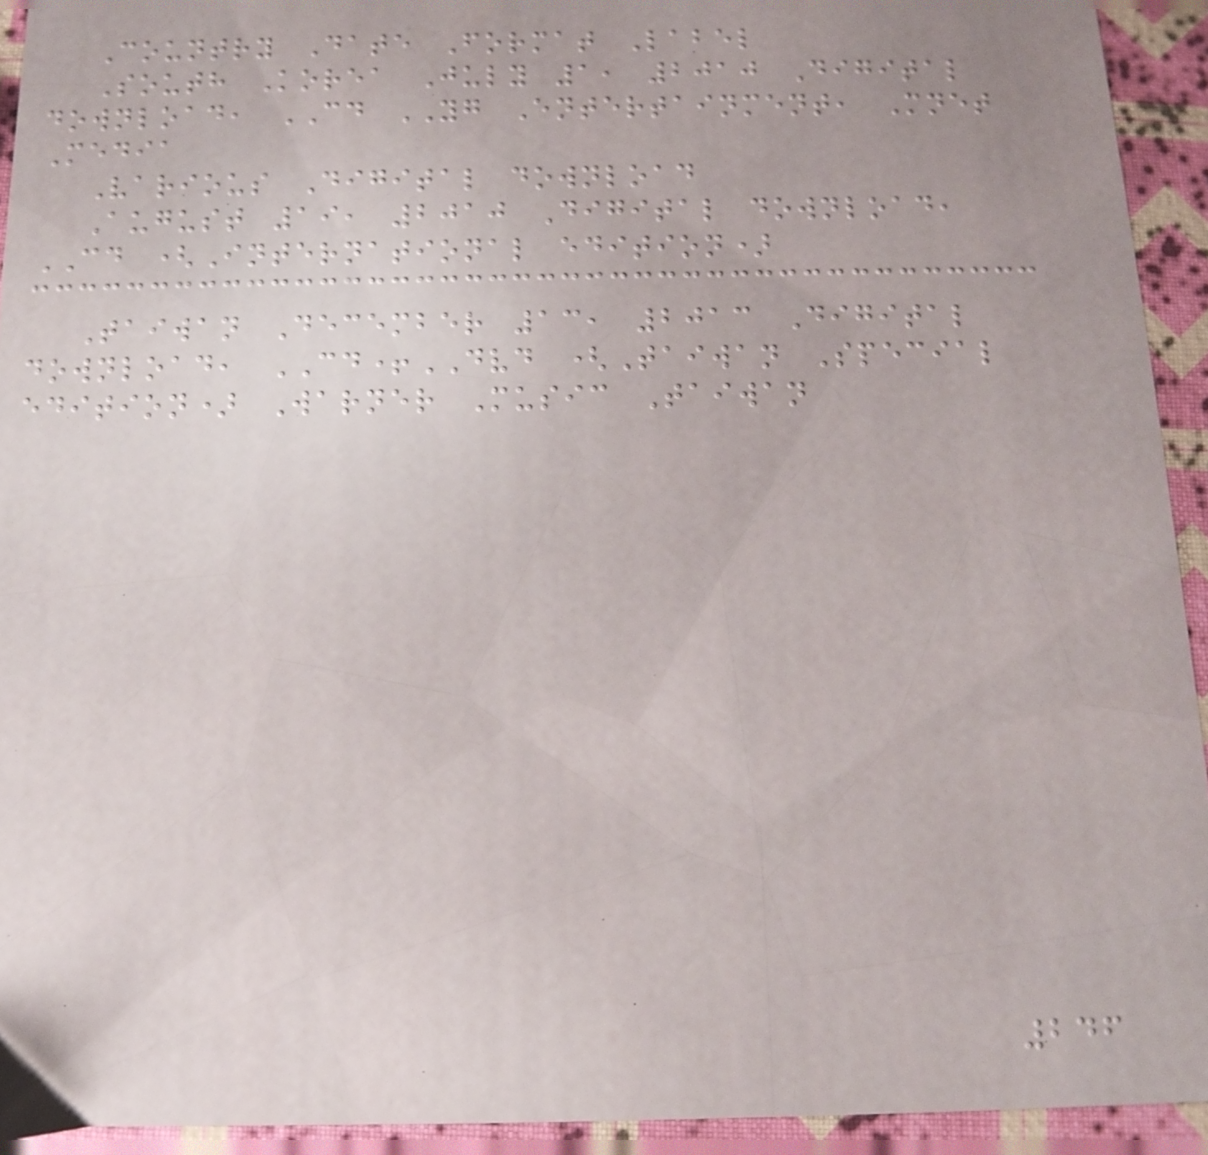Country Date Format Label
South Korea July 1, 2010 Digital
download, CD YG Entertainment, Mnet
Media
Various Digital download
August 19, 2010 Digital download,
CD (International edition)
Taiwan December 13, 2013 Digital
download, CD+DVD (Taiwan Special
edition) Warner Music Taiwan
246
